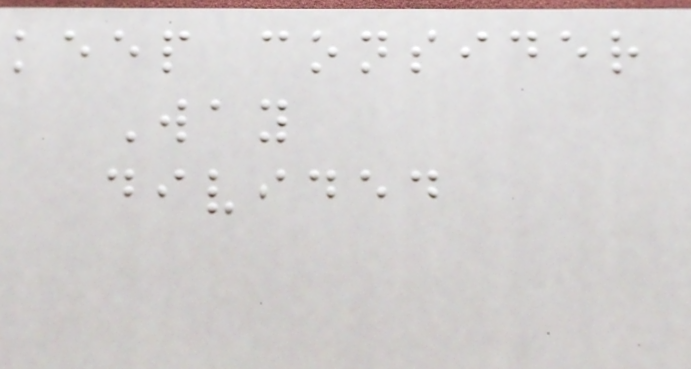keep consider
Way
divided
